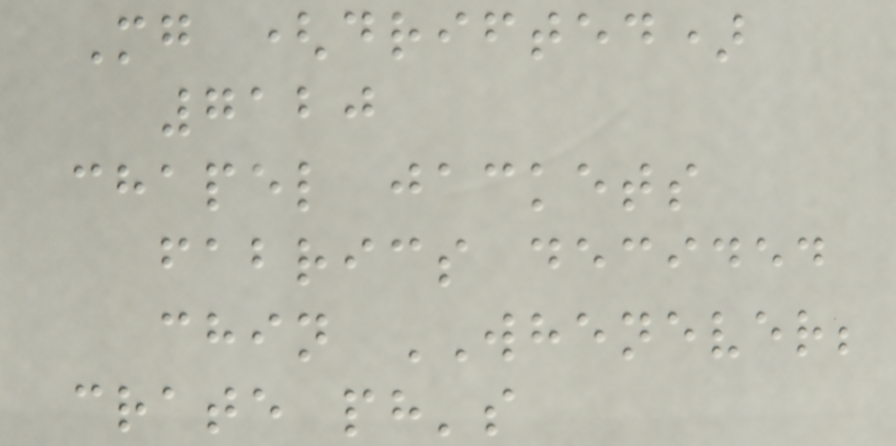Mg (drifted)
7120
chapel jackets
fabrics decided
chin WHENEVER;
crate ph's
